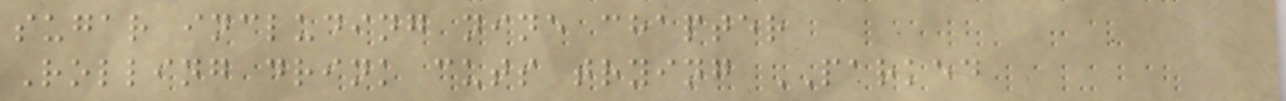sugar including nine chapter
Rolling drink cuts trying PARKED
